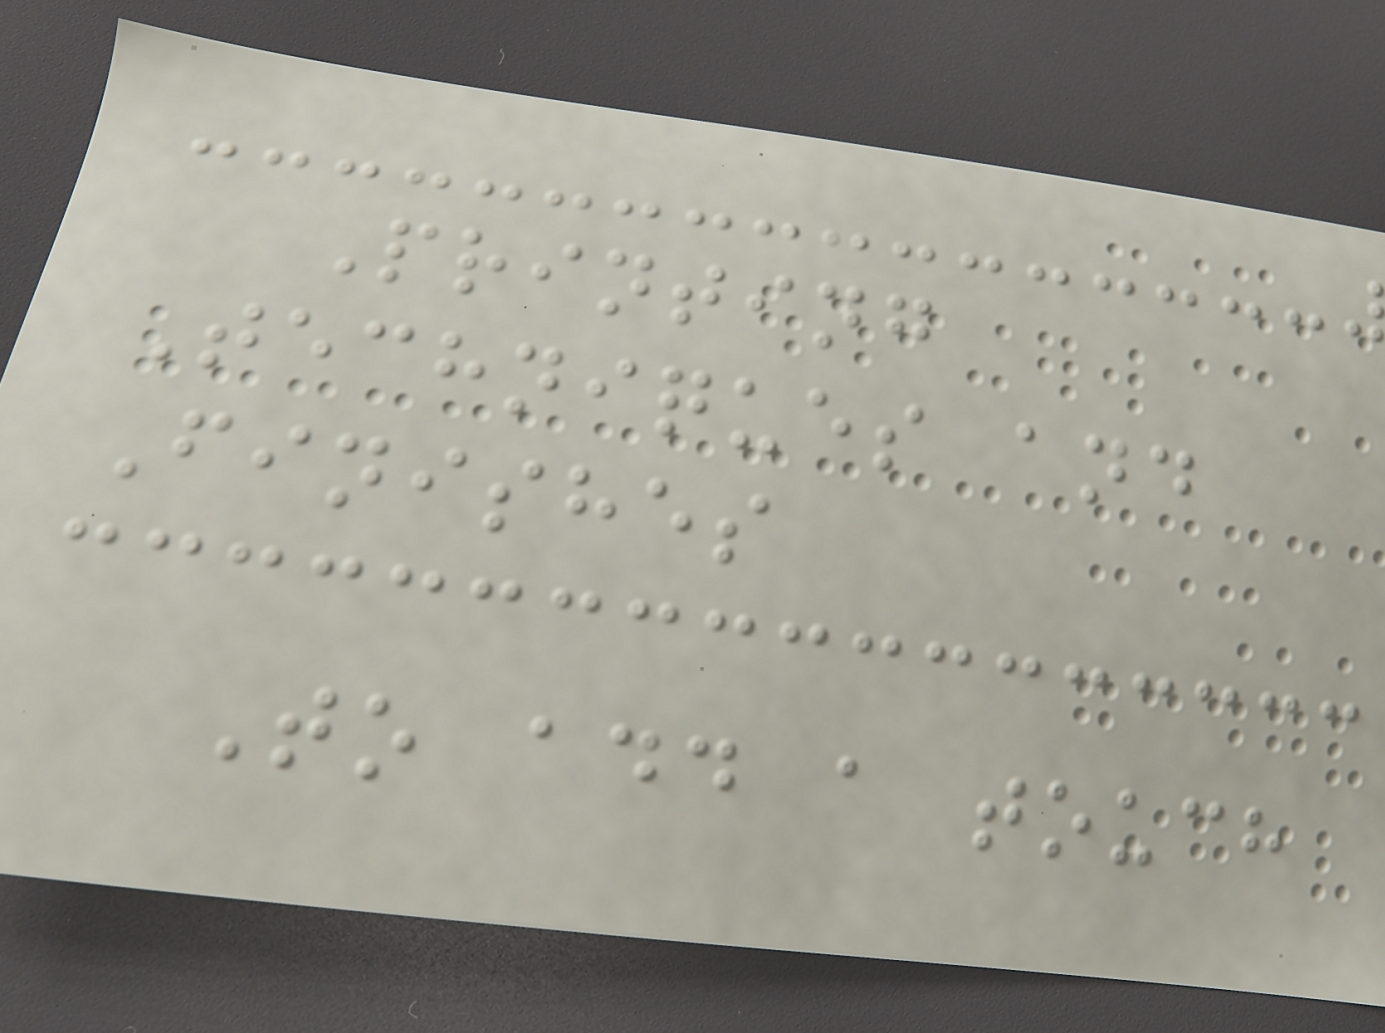Printing
Techniques and
Finishes
To add a touch
